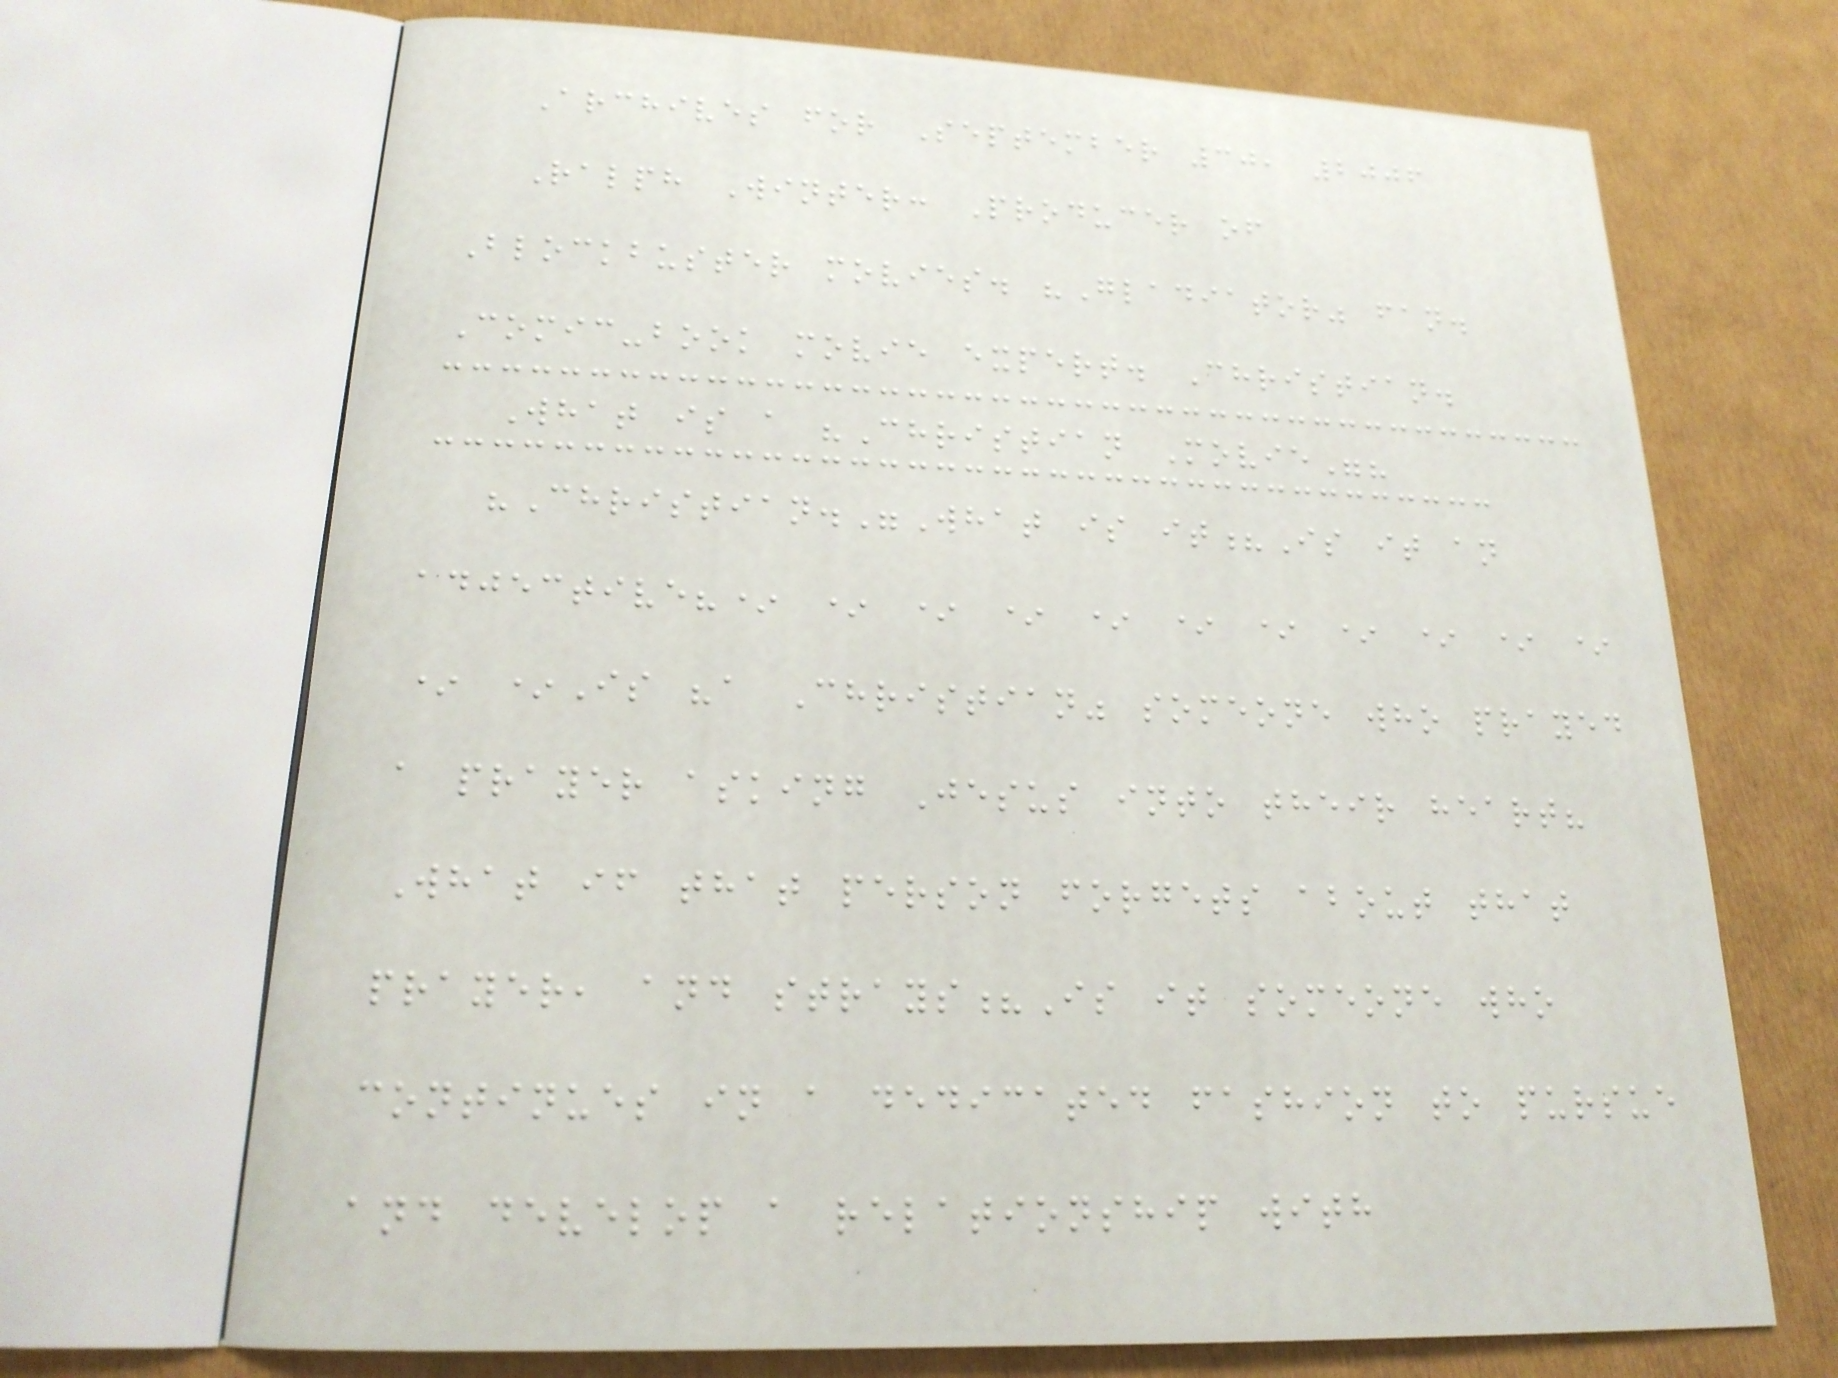Archives for September 30, 2006
Ralph Winter: Producer of
Blockbuster movies. "Gladiator" fan.
Comic-book movie expert. Christian.
What is a "Christian Movie"?
"Christian."What is it?Is it an
adjective?* * * * * * * * * * *
* *Is "a Christian" someone who prayed
a prayer asking Jesus into their heart?
What if that person forgets about that
prayer, and strays?Is it someone who
continues in a dedicated fashion to pursue
and develop a relationship with
